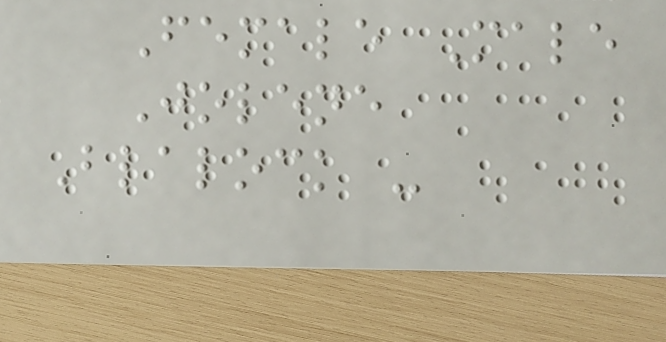Female Male
Jolene
Blalock -
